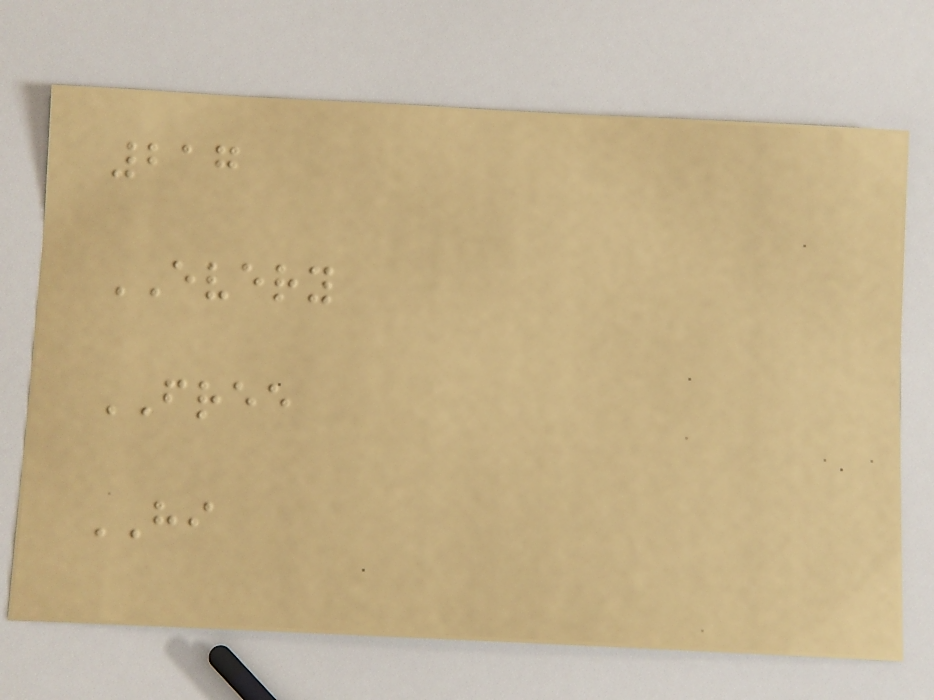217
EVERY
FREE
HI
